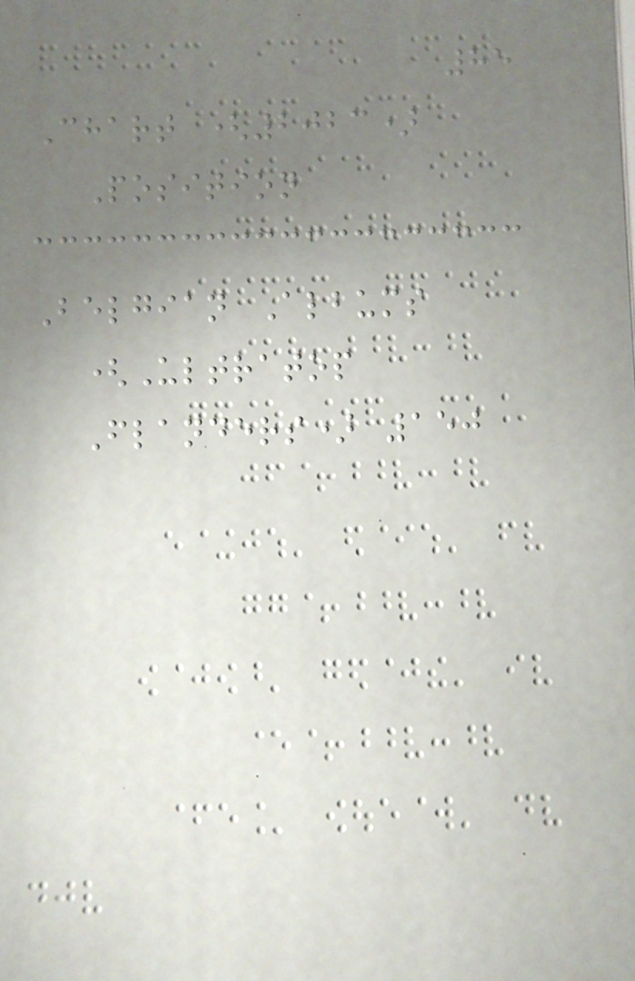85
Chart (2023)
Position
Belgian Albums
(Ultratop
Flanders) 150
